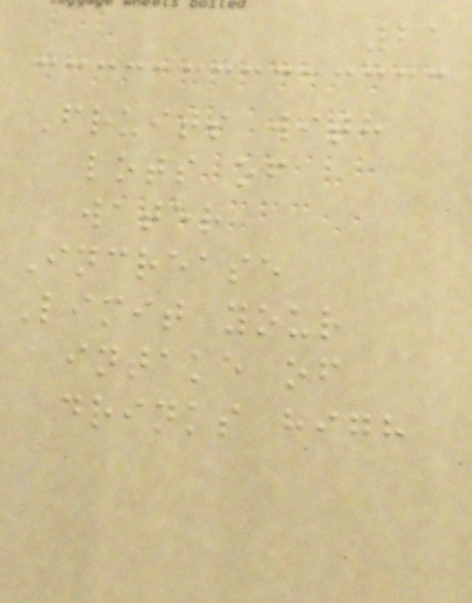21
Fruits with
lots of
water
Increase
Limit your
intake of
drinks high
